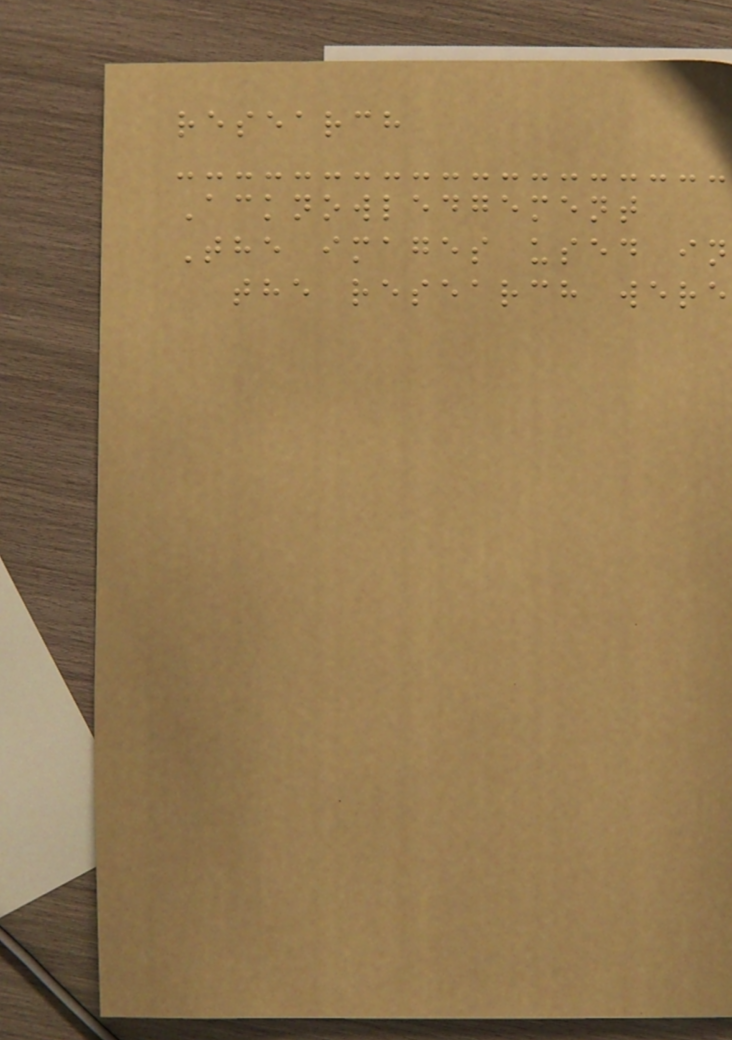research
Acknowledgement
The images used in
the research were
